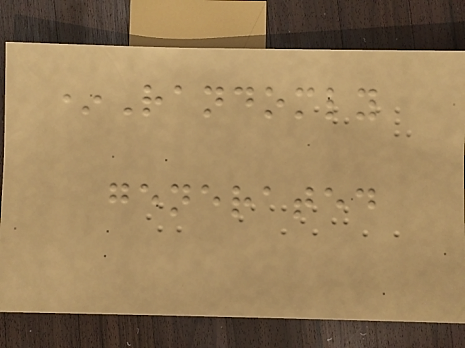*Randomly
generated
